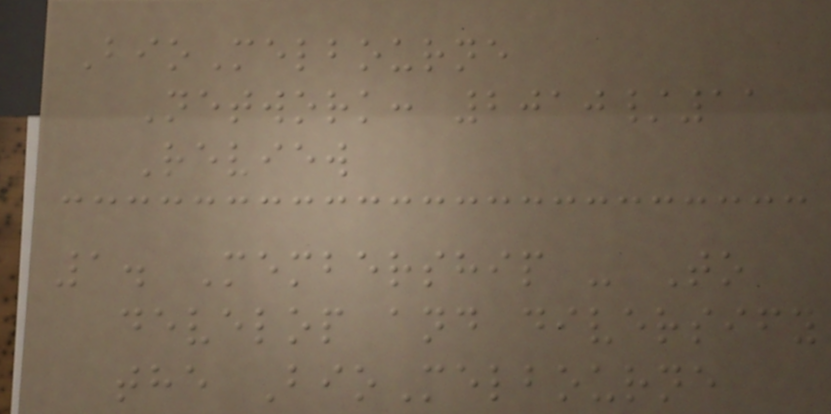BioMelbourne
Network: 2010/11
Review
1. Membership - To
develop and diversify
the BioMelbourne
